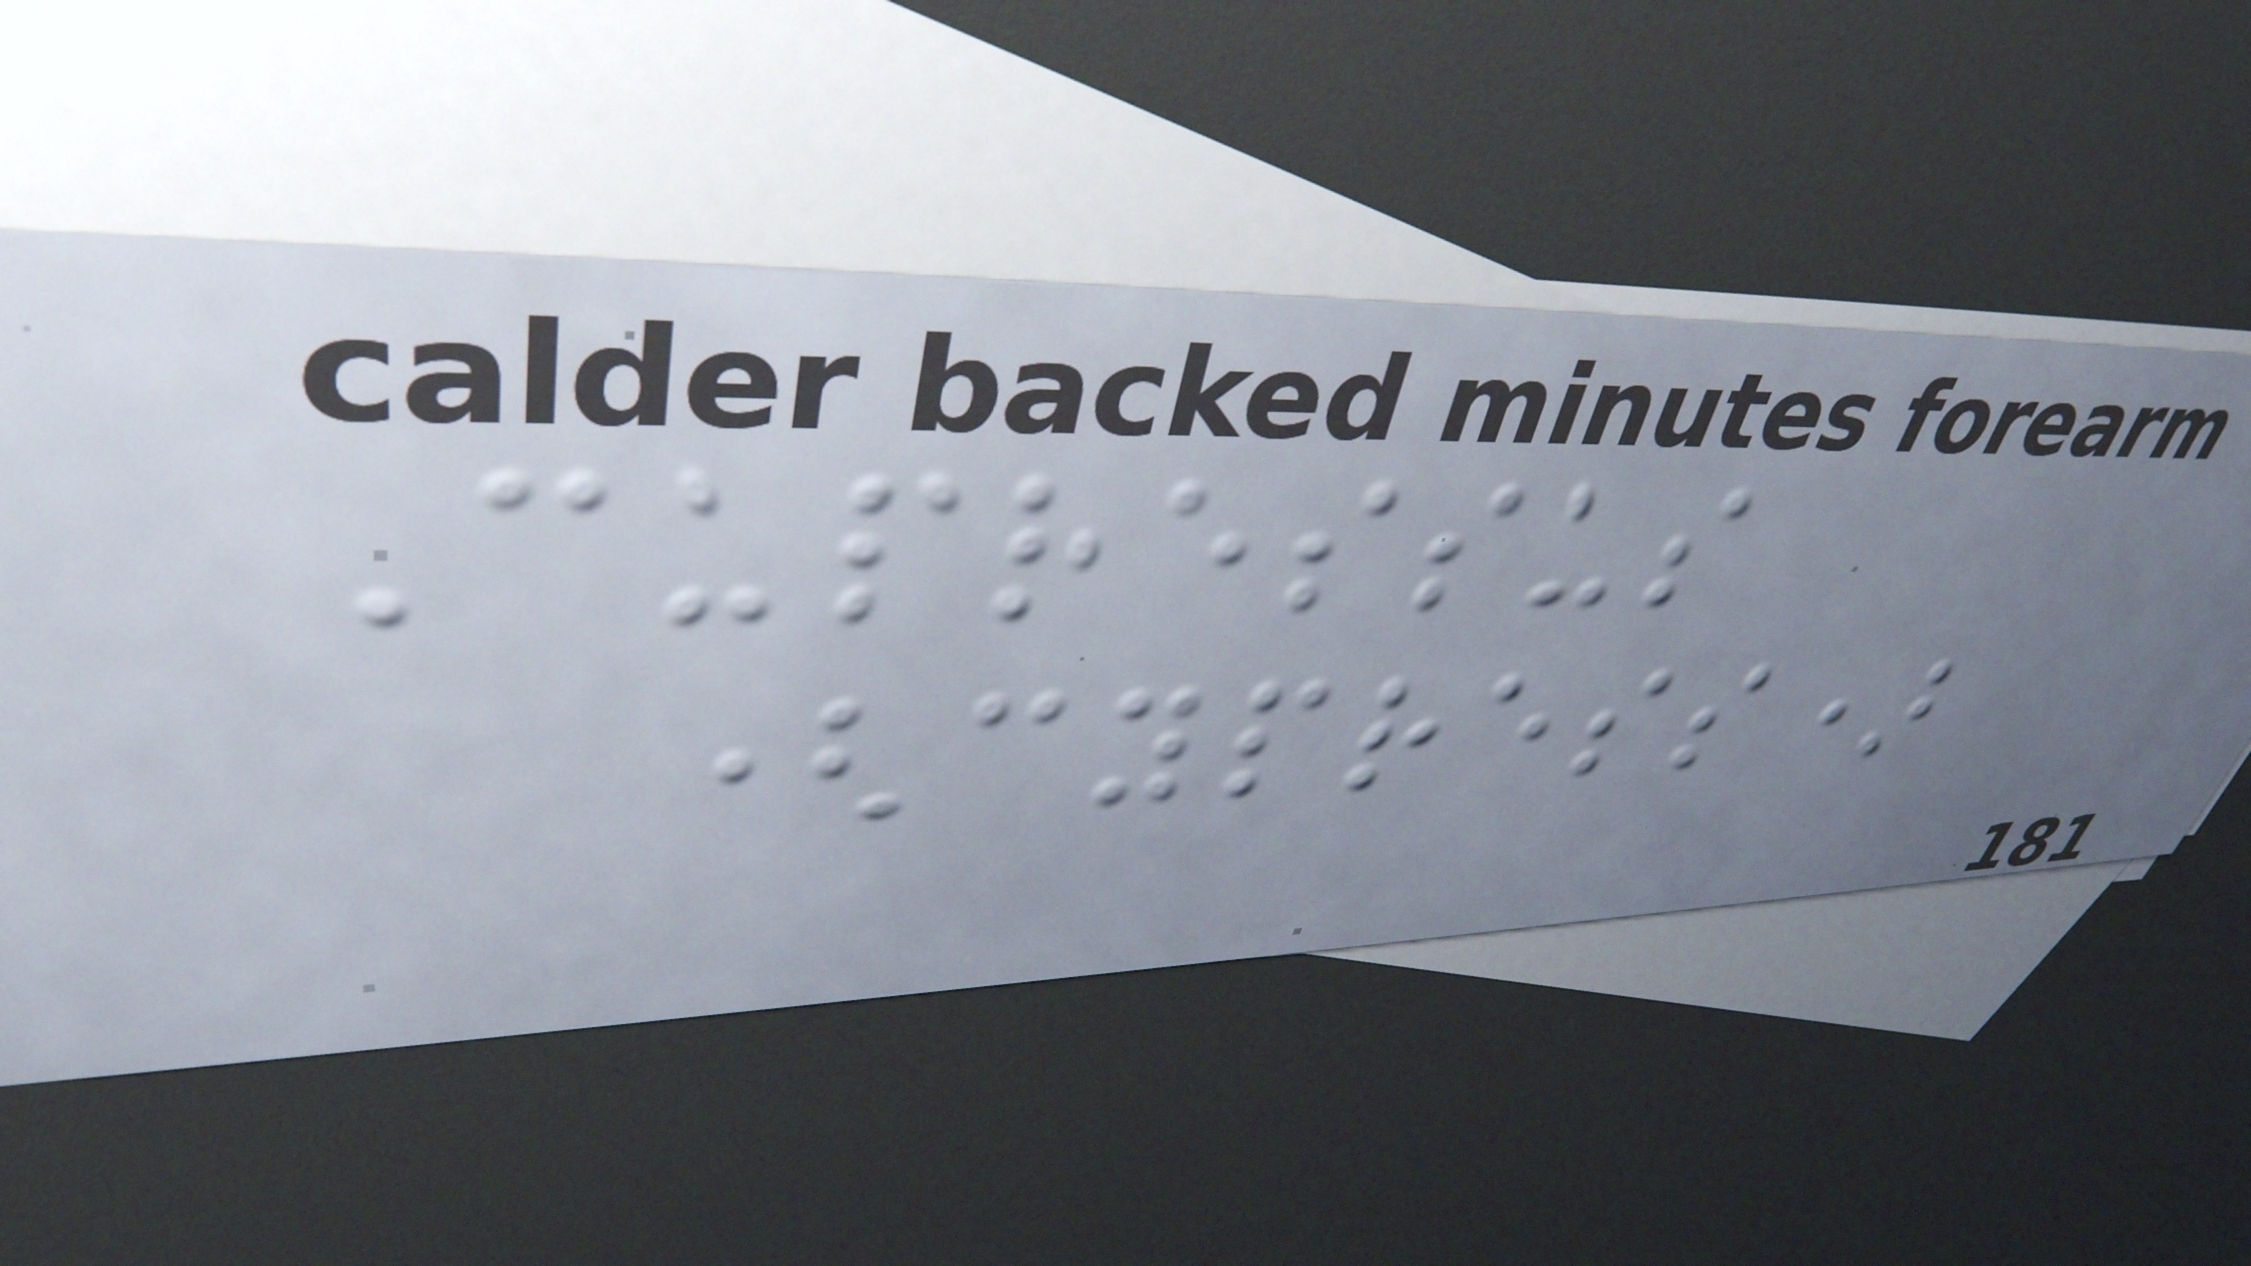Cupressus
(cypress)
